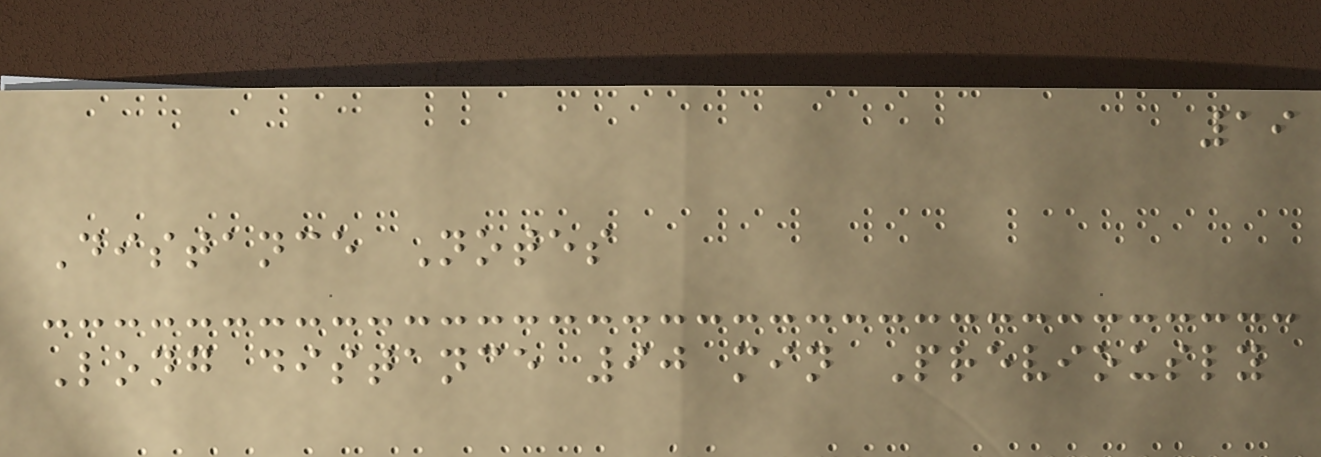19
Distance Notes
Long distance 90 min Previously
